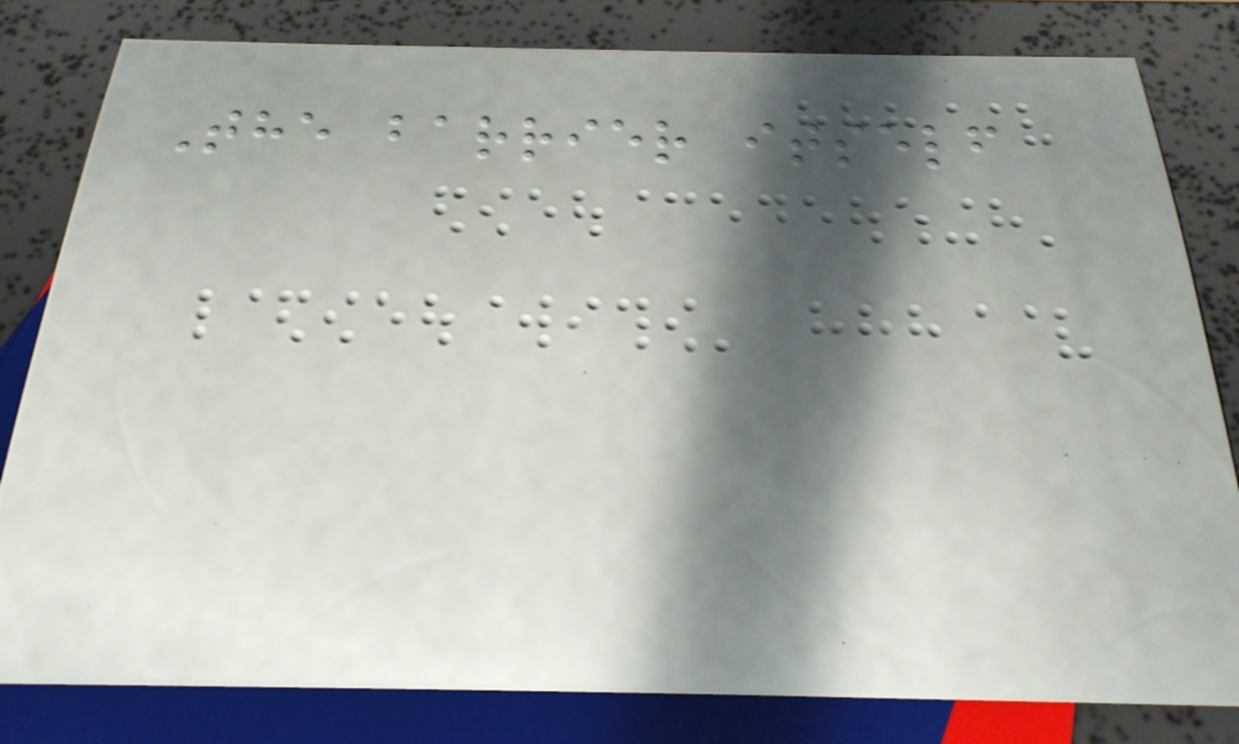The barrier itself
